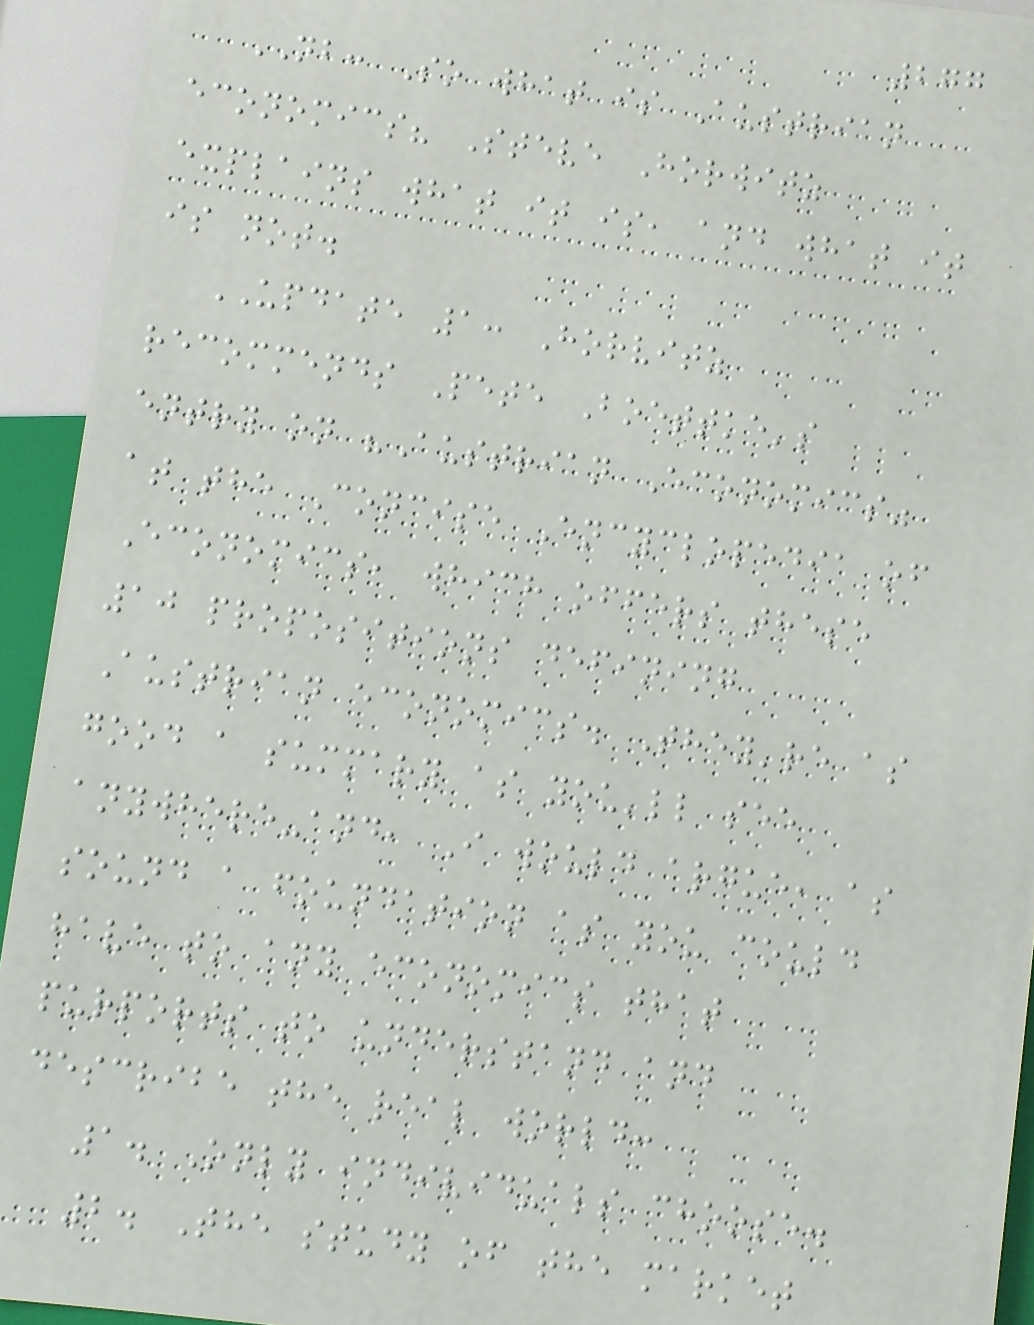277
NB: So what is Austrian
economics? Steve Horwitz
explains what it is, and what it
is not.
UPDATE 1: Horvitz
recommends Pete Boettke's
entry on "Austrian Economics"
at the Concise Encyclopedia of
Economics, which offers these
10 propositions defining
Austrian economics. They're as
good a summary as you'll see
anywhere-and, I would argue, as
sound a foundation as you could
have to any economics that
purports to understand and
describe the real world:
1. Only individuals choose.
2. The study of the market
